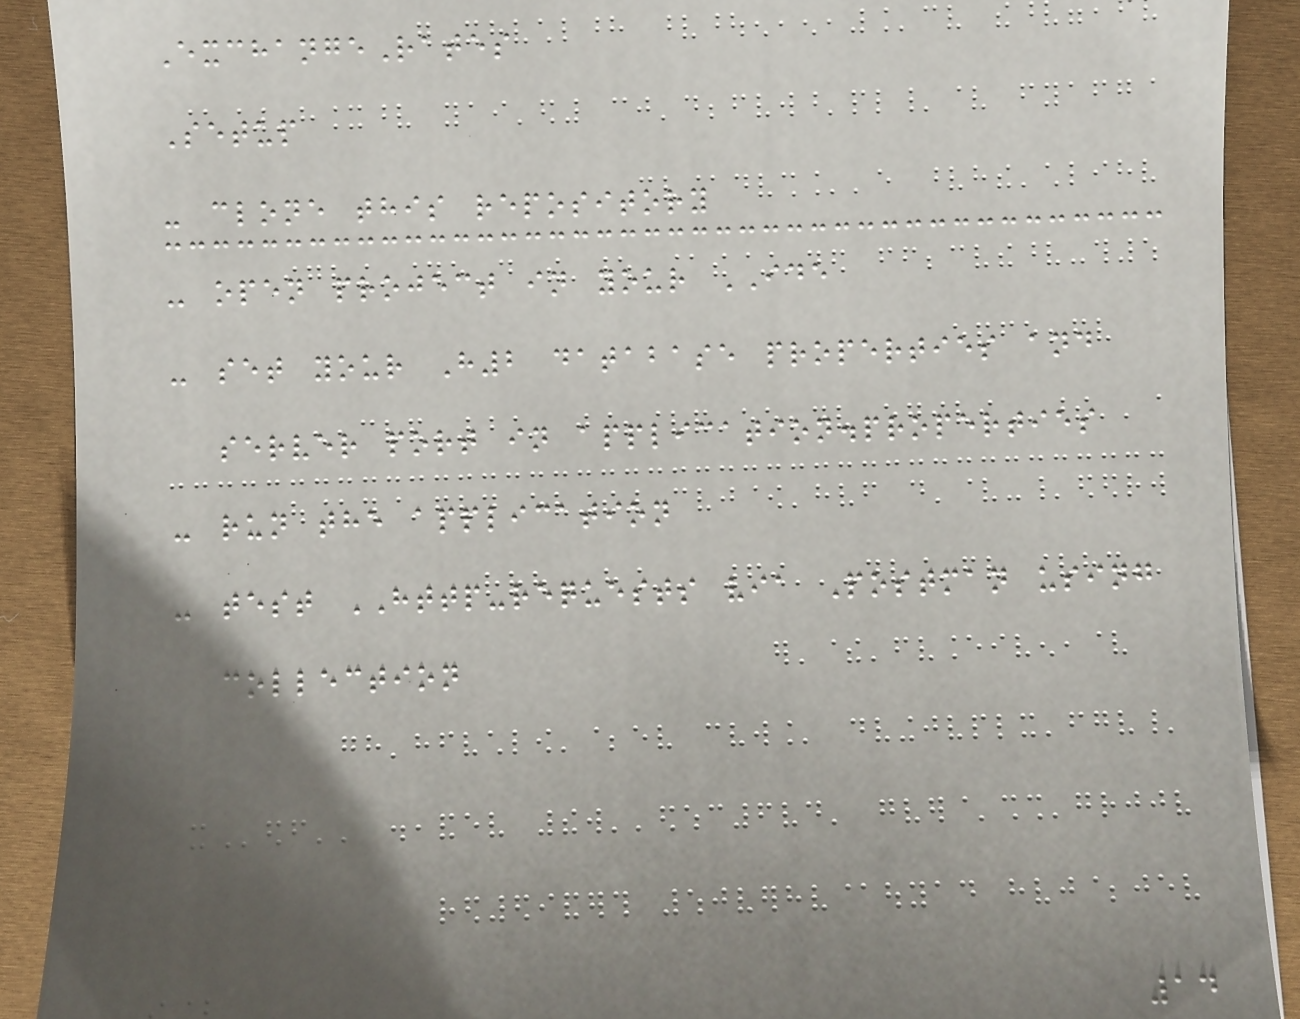ExchangeRates
Setup
- clone this repository
- open project in your IDE
- set your H2 database properties and
server port in application.properties
- run the application
- test HTTP-requests via Postman using
collection
14
